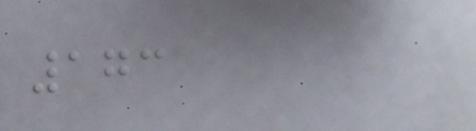173
